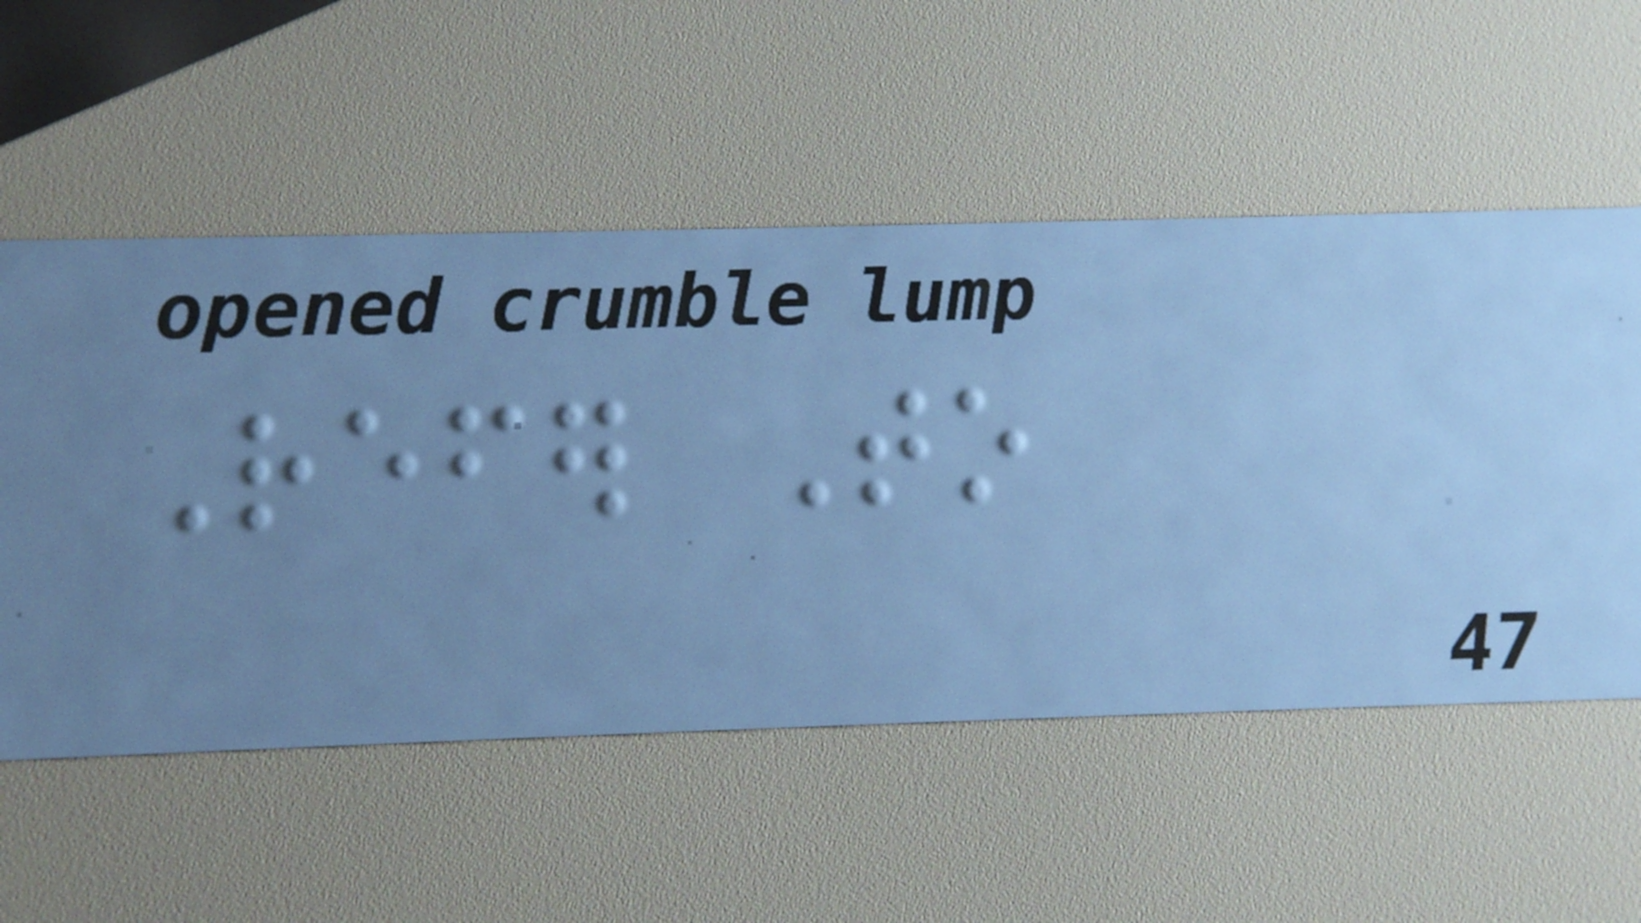Refer To
